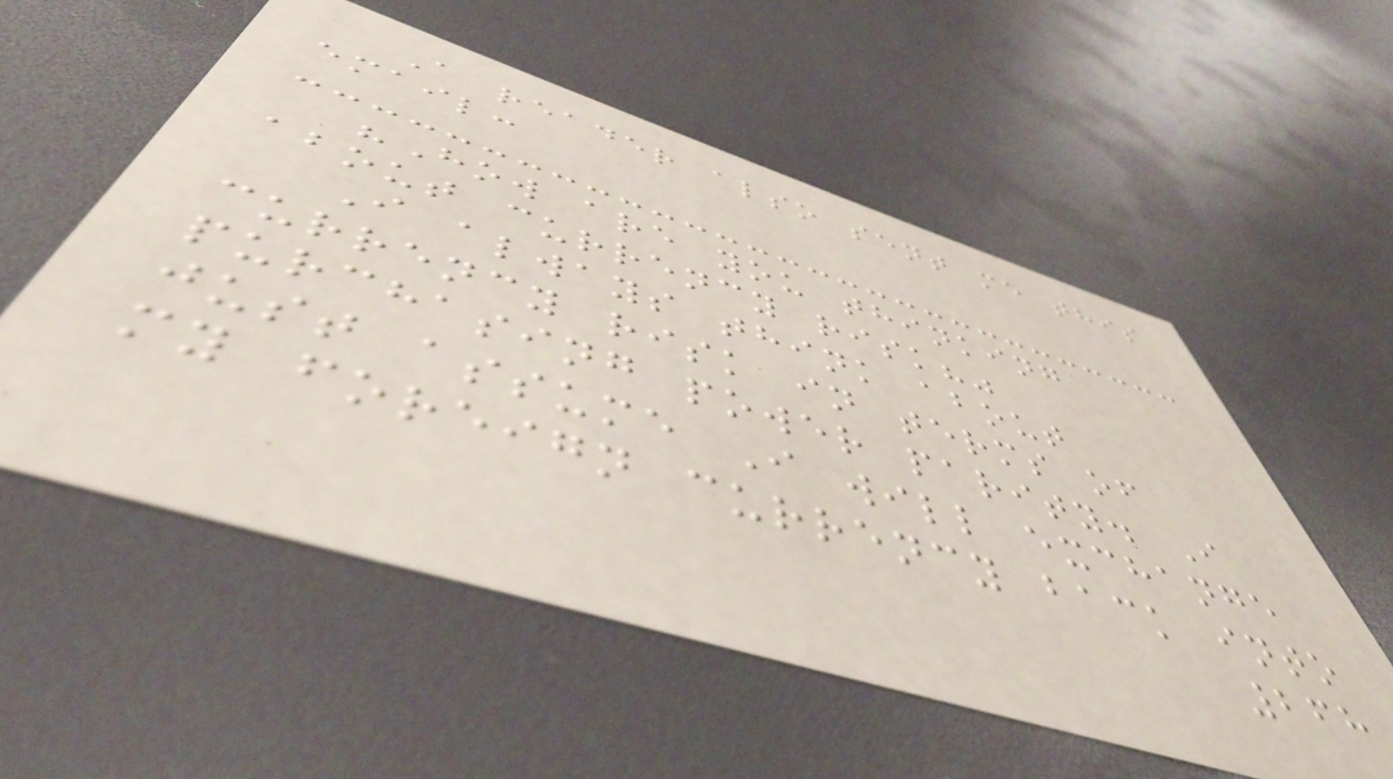A reader also sent me this
email:
"How are you thinking
about currency risk?"
I always think about
currency risk in terms of
purchasing power parity. I
just assume I will exchange
my foreign currency back into
268
